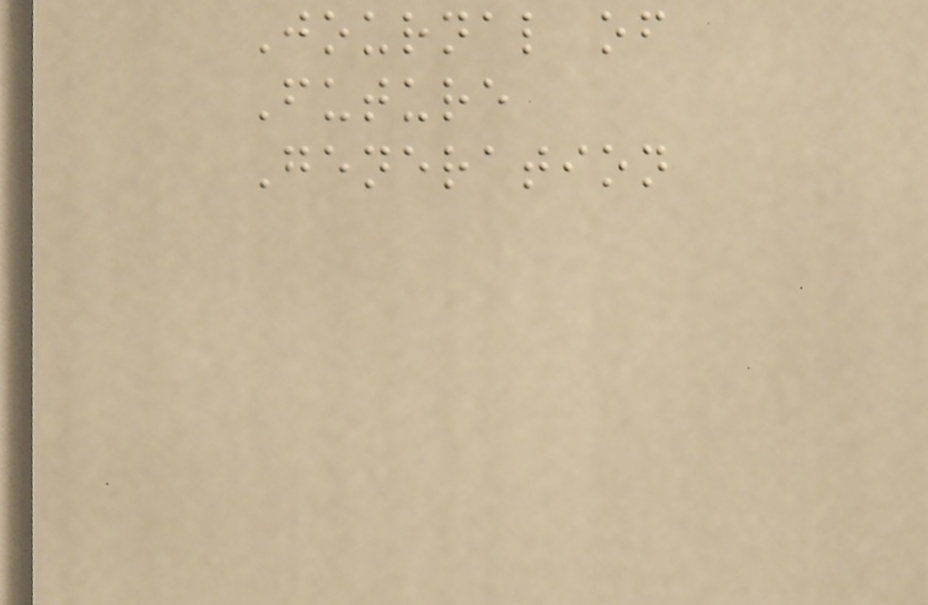Journal of
Future
Generation
